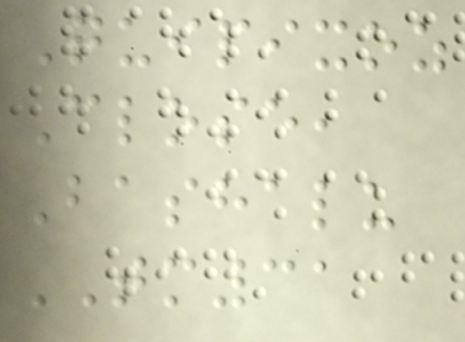Quipixoz
Close,
Bashalu
TM31
